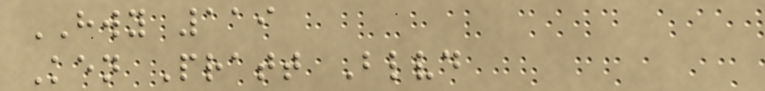HWY 119
Ken Pratt Blvd
